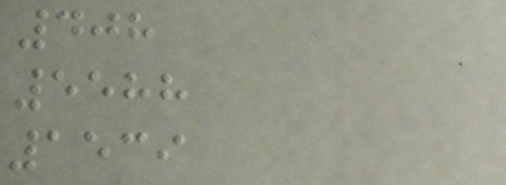408
5588
1539
